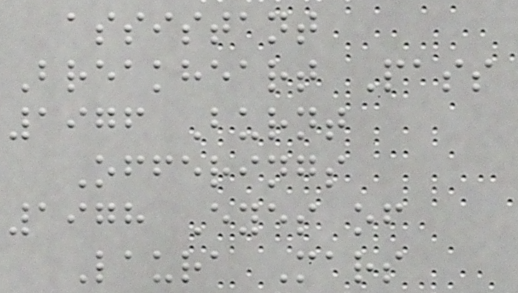assistant
Breakheart Pass
1976 Burnt
Offerings
1978 Eyes of
Laura Mars
